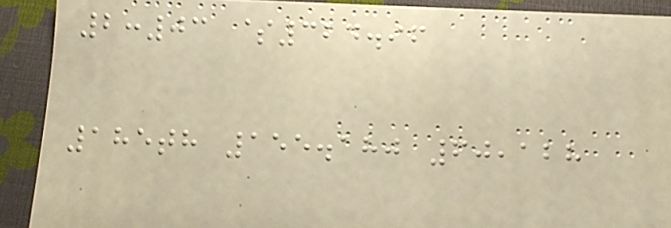2:03 $324.96
185th 155.180 60,128
